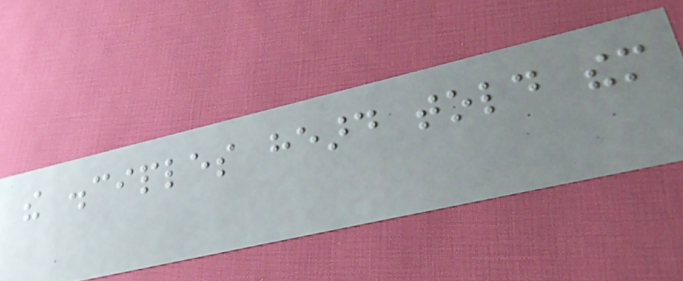the disciples heard told them
